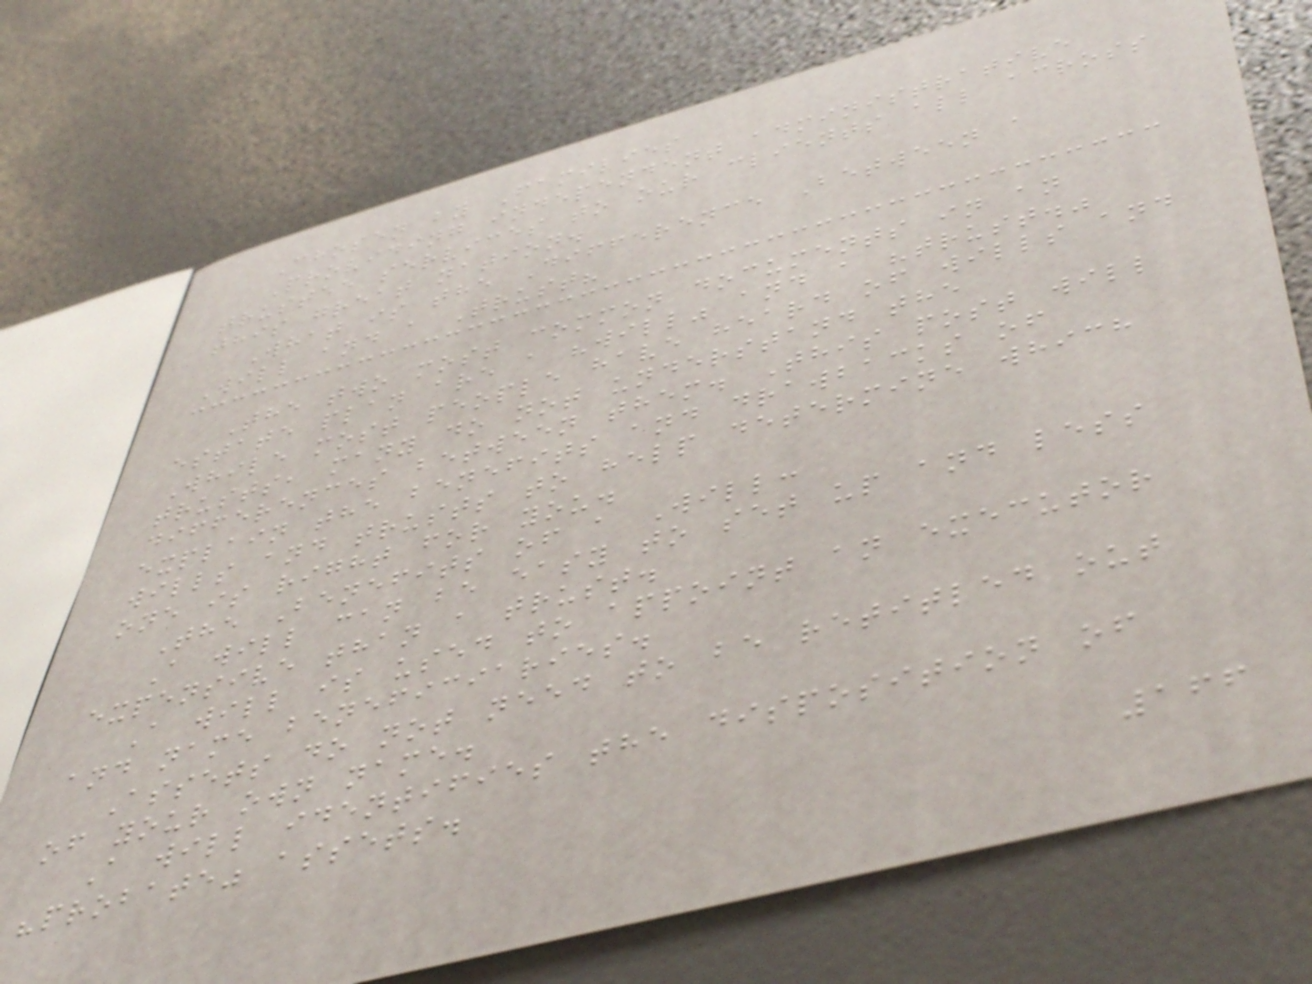Chosen by Families
Providing independent administrative
trustee services to our clients all across
this great nation.
What is the Difference Between a
Will and a Trust?
The two most common documents in an
estate plan are a "will" and a "trust."
While most people have heard of wills and
trusts, many do not understand the
differences between them. This post will
explain the benefits and drawbacks of
wills and trusts to help determine which
one is right for you.
The Benefits of a Will:
A will can be easy to set up and less
expensive than a trust.
A will is used to appoint an executor
and name beneficiaries.
Assets do not need to be retitled out
of your own name.
A will identifies the disposition of
"probate" assets.
166
